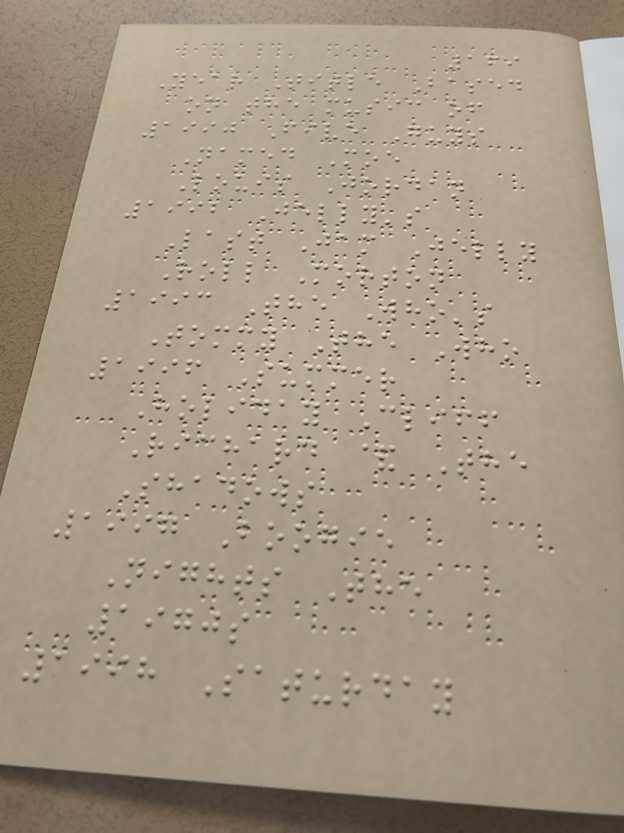169
Year Title Based
on the music of
1990 Five Guys
Named Moe
Louis Jordan
1992 Jelly's
Last Jam Jelly
Roll Morton
1993 The Who's
Tommy The Who
1996 Summer
Holiday Cliff
Richard & The
Shadows
1997 Boogie
Nights The
1970s
1998 Saturday
